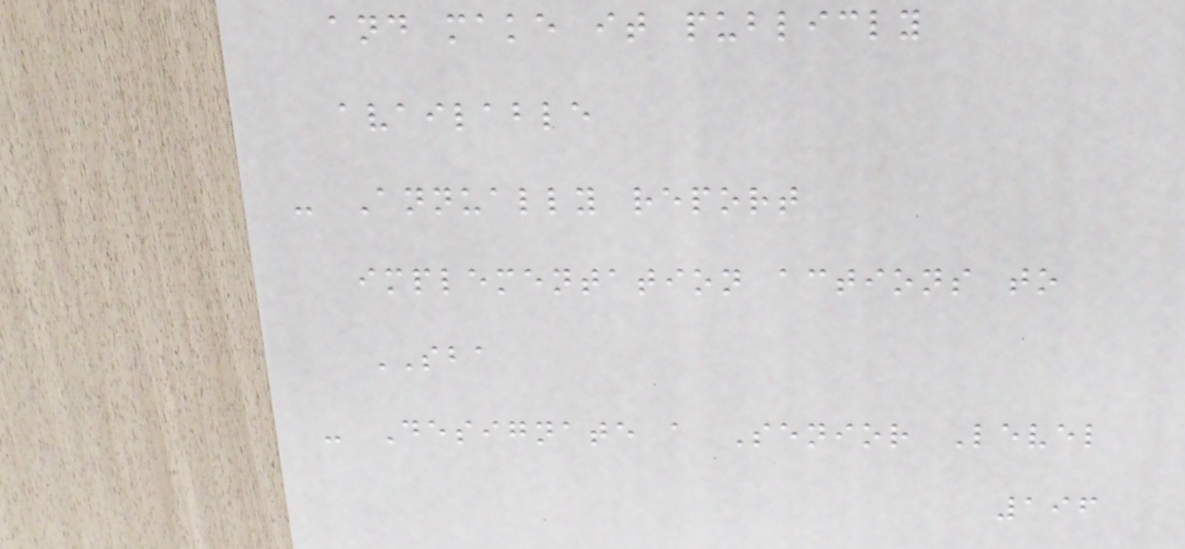and make it publicly
available
- Annually report
implementation actions to
SBA
- Designate a Senior Level
196
